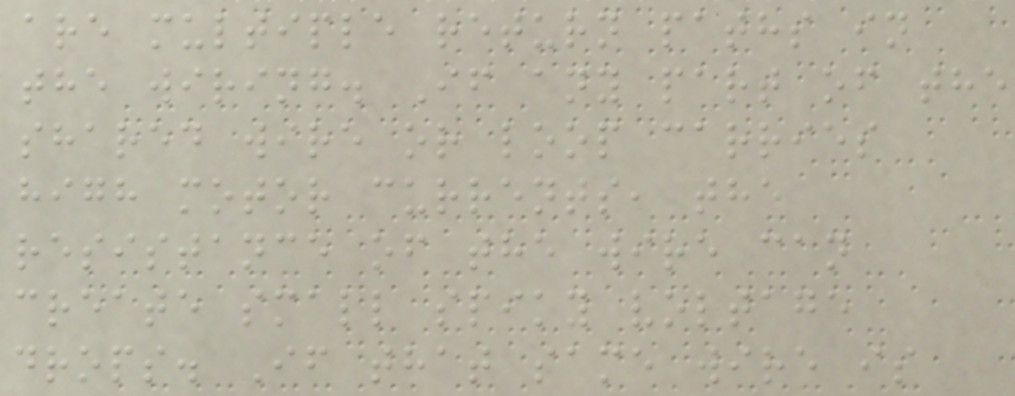are multiple return paths in
the wiring. If any part of the
shared wire or loop carries
high motor currents, the
resistance of the wire can
create small spiky voltage
drops. If that same wire is
